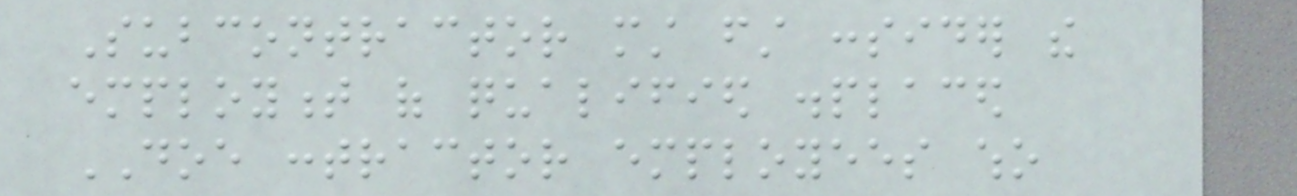Subcontractor must first consider the
employment of qualified displaced
DOE contractor employees who
